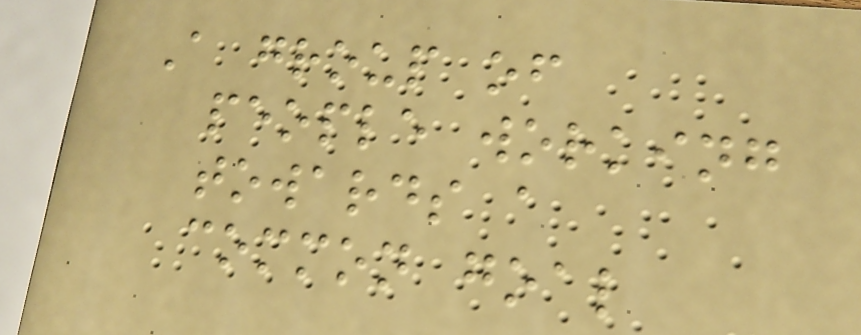A group of
people working
towards a
common goal
